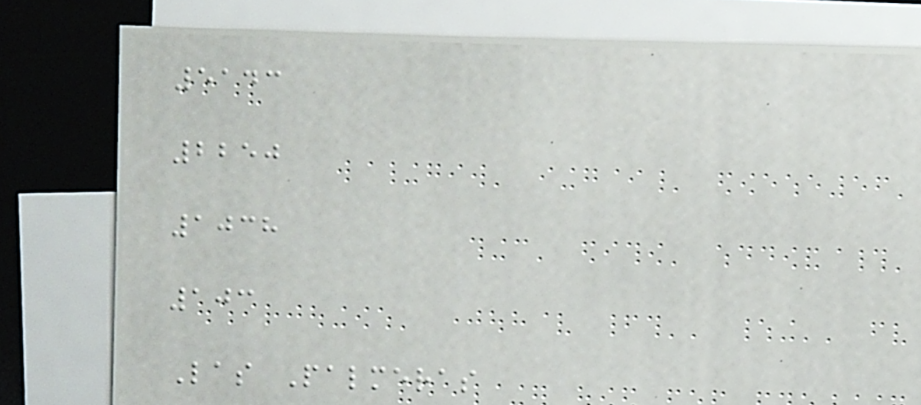5143
2250
1038
103
Las Palmeras
